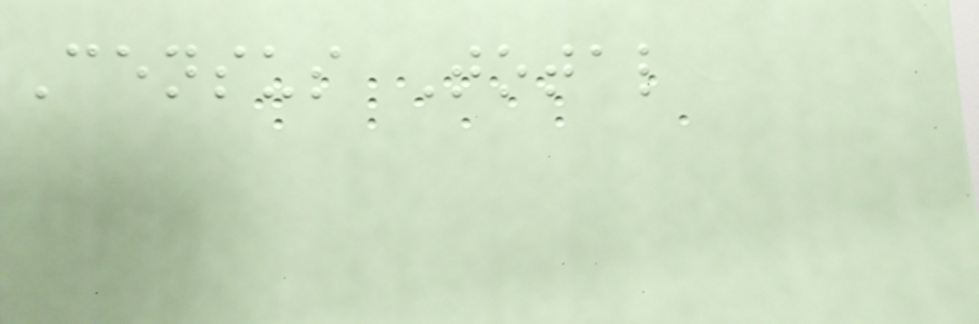Census Total
